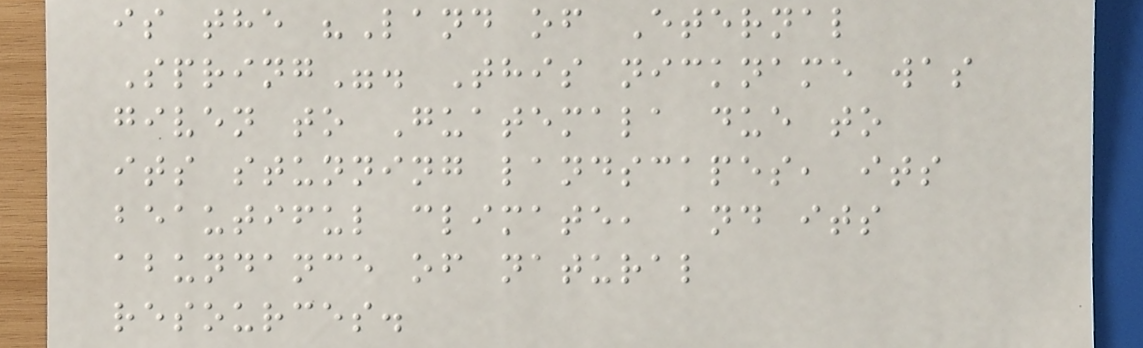is the "Land of Eternal
Spring". This nickname was
given to Guatemala due to
its stunning landscapes, its
beautiful climate, and its
abundance of natural
resources.
